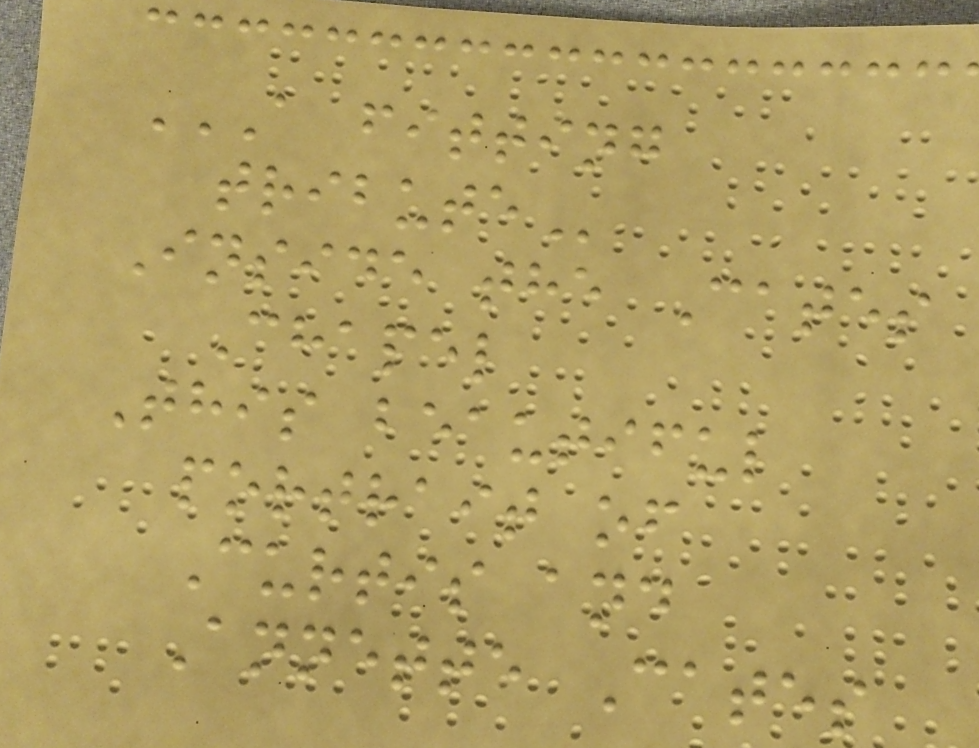A FITTING
TRIBUTE
Inside the Cates
Chapel
This beautiful
portrait of
Curtis and
Annette Cates
